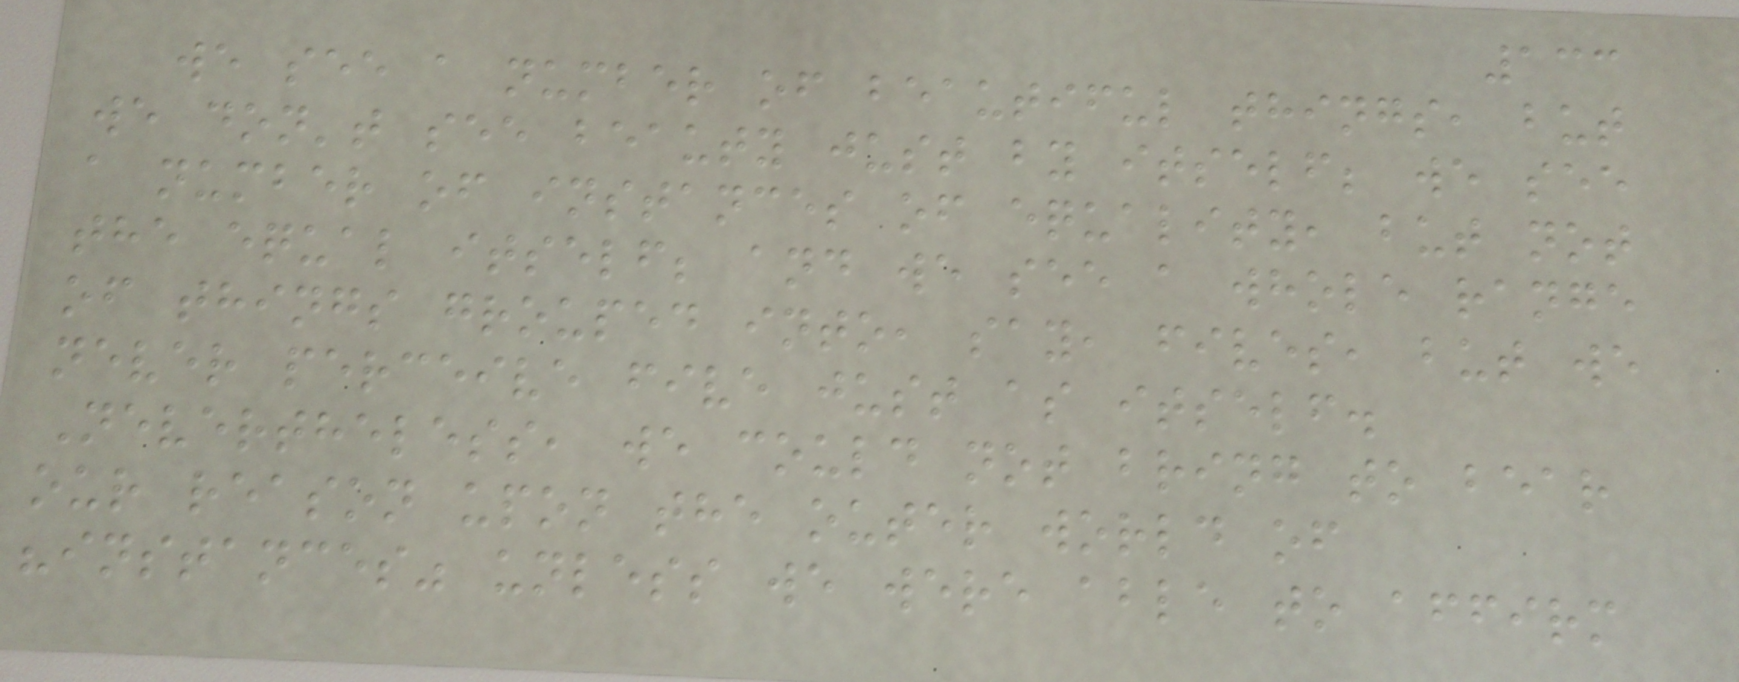133
we see a number of beautiful things, but
we don't see beauty just by itself; we see
a number of instances of equality, but not
the equal itself; and we see a whole range
of things grouped into, say, fives, but we
never perceive five just as itself.
Nevertheless, we could not bring to bear
our reason upon the outer world of
"instances" unless we were able to affirm
